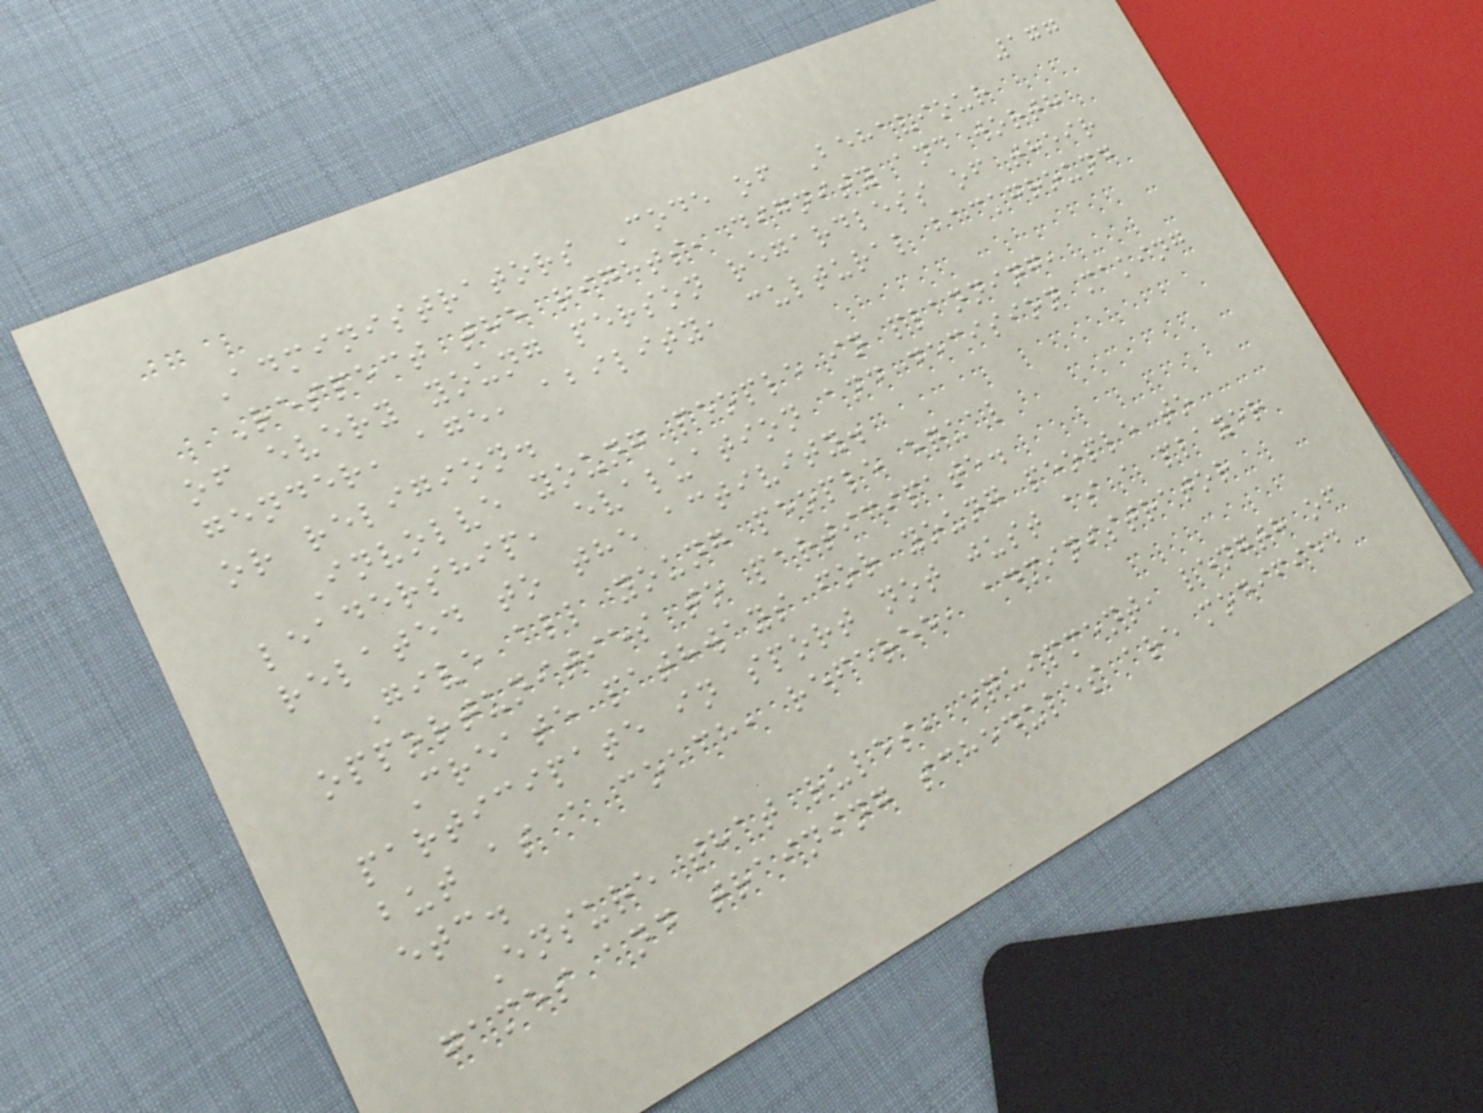177
Administrators Code of Behaviour
Respect the rights, dignity and worth
of every young person regardless of their
gender, age, ability, cultural background
or religion.
Involve young people in planning,
leadership, evaluation and decision making
related to the activity.
Give all young people equal
opportunities to participate.
Create pathways for young people to
participate in sport not just as a player
but as a coach, referee, administrator
etc.
Ensure that rules, equipment, length of
games and training schedules are modified
